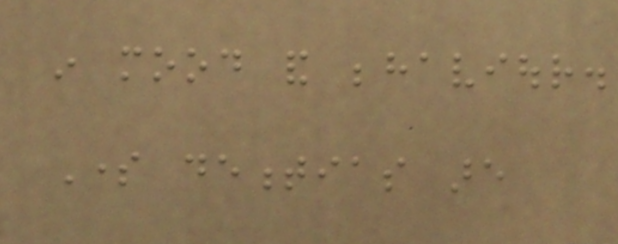in mood and behaviour.
Some dementias are
